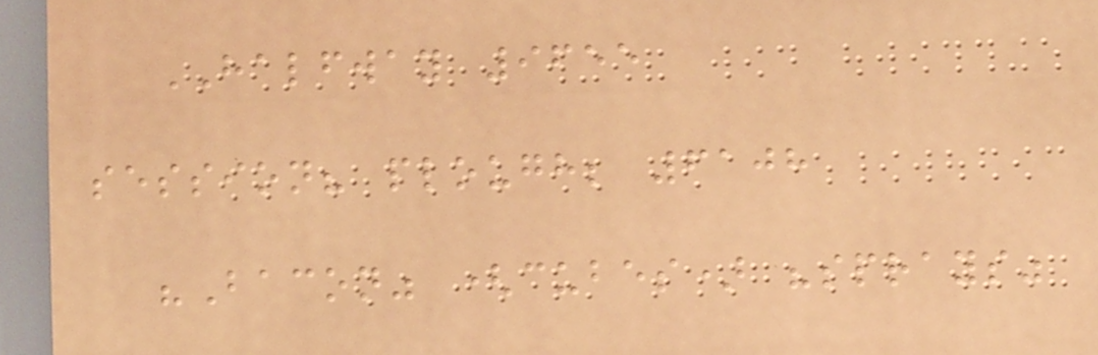HALFWAY 9655
session? plough; 6108
"Bacon" (cubes) "sprays"
